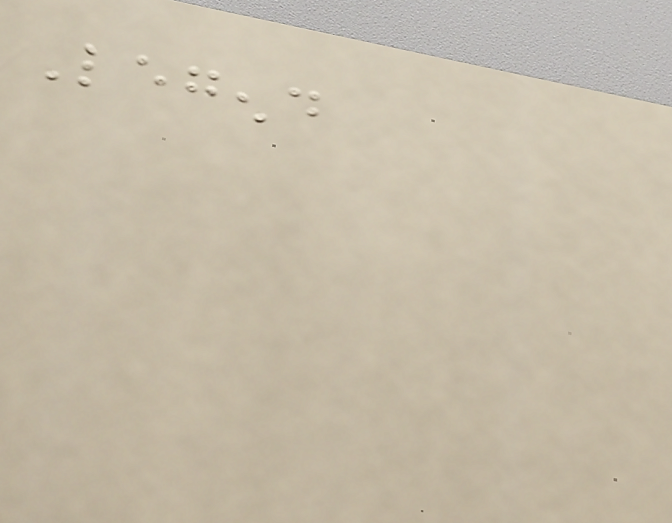Legend
